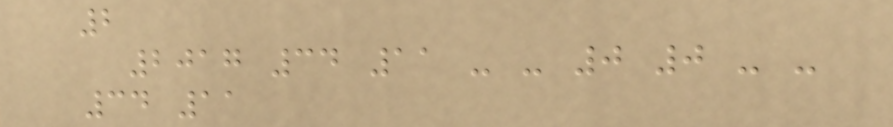2
2017 34 11 - - 0 0 - -
34 11
